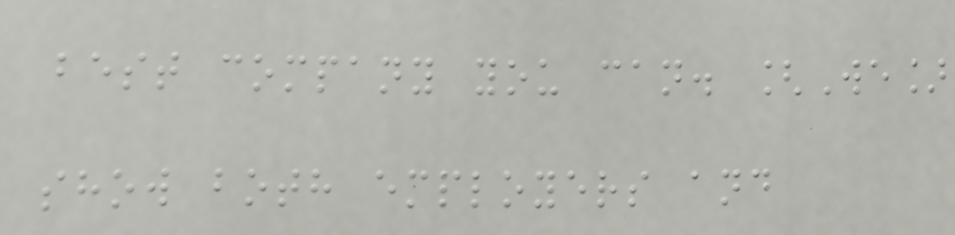best company you can. [We]
show both employers and
